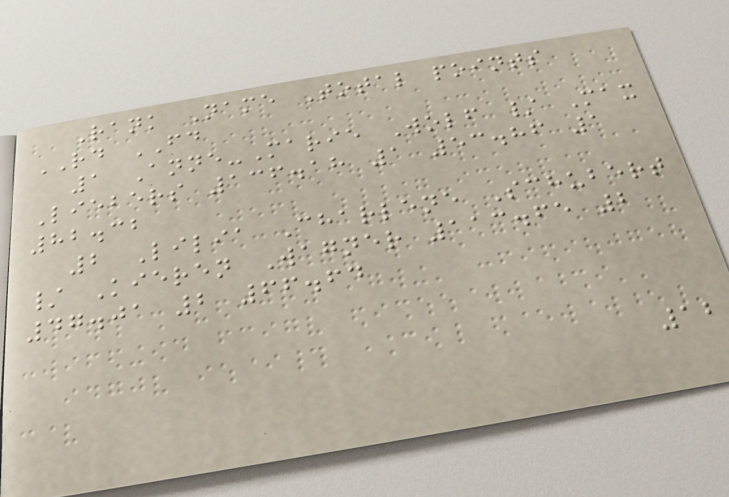Rank Name Total points
RD FD
1 Anne-Marie Wolf / Max
Liebers 136.18 1 53.86 1
82.32
2 Lilia Charlene Schubert
/ Kieren Wagner 113.65 2
47.01 2 66.64
12
